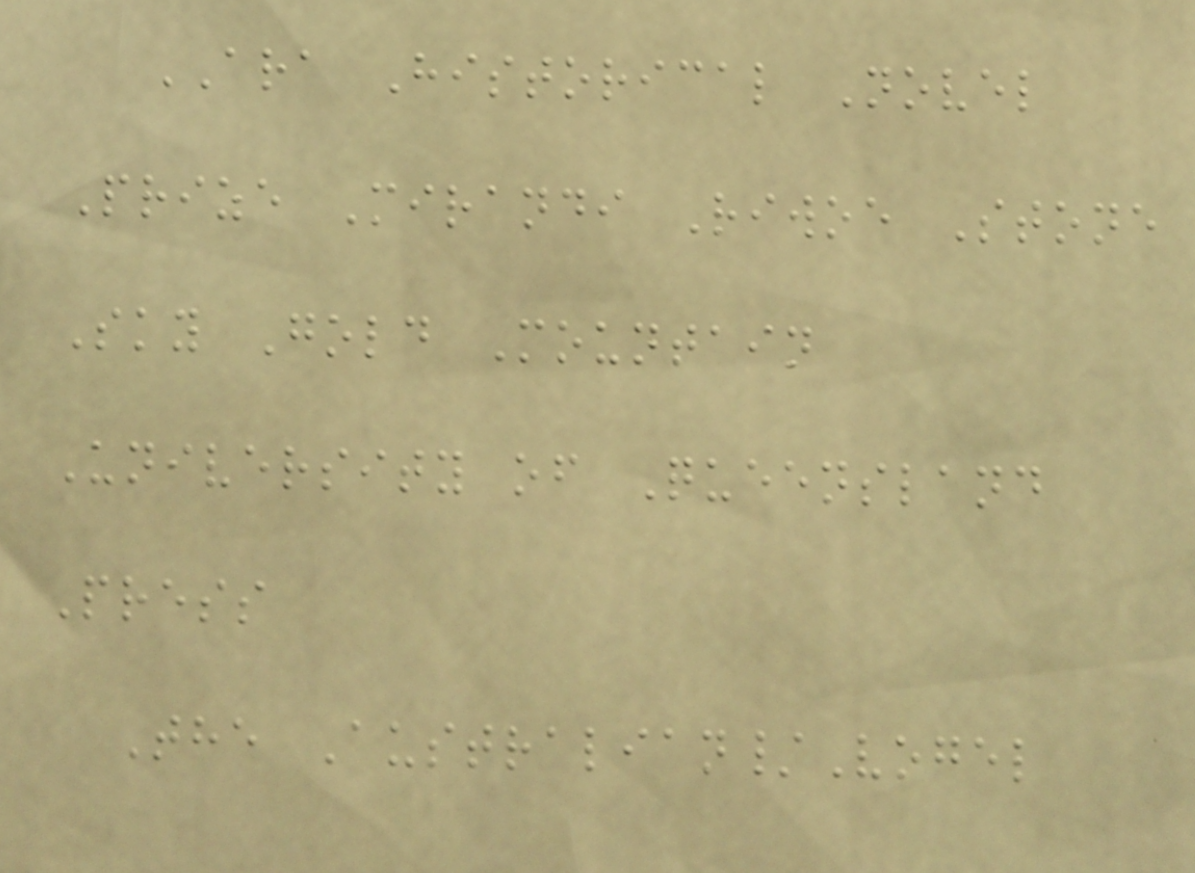ARA Historical Novel
Prize Mirandi Riwoe Stone
Sky Gold Mountain
University of Queensland
Press
The Australian/Vogel
